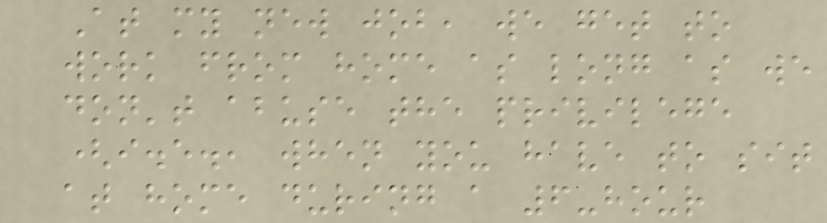At my new job, we get to
work from home as long as we
don't abuse the privilege
(i.e., when you have to sit
at home during a 6-hour
